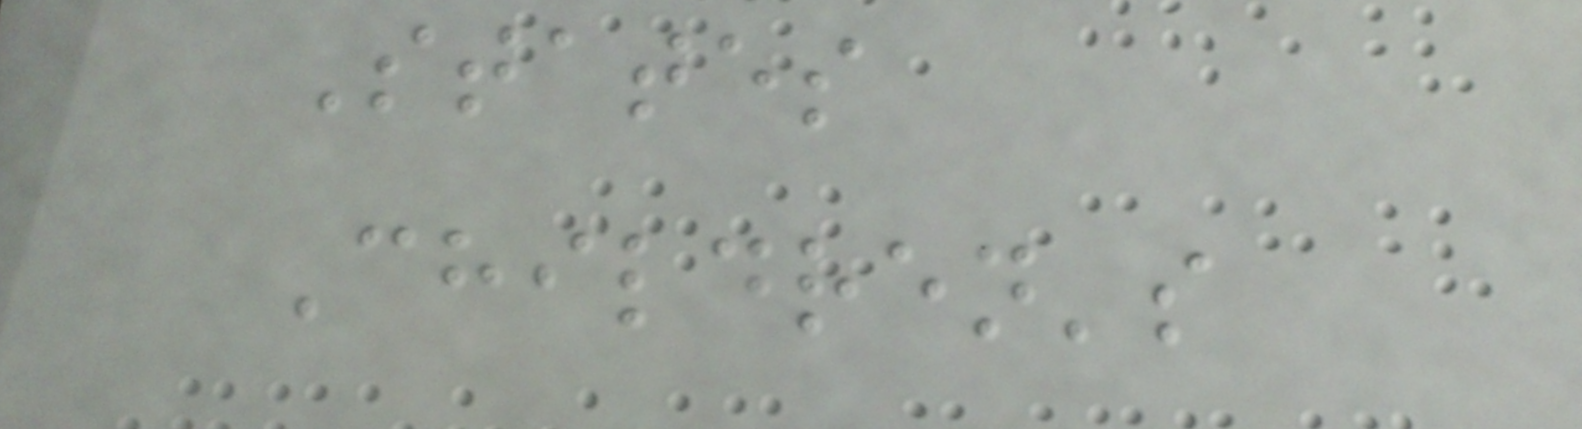States
Children's
